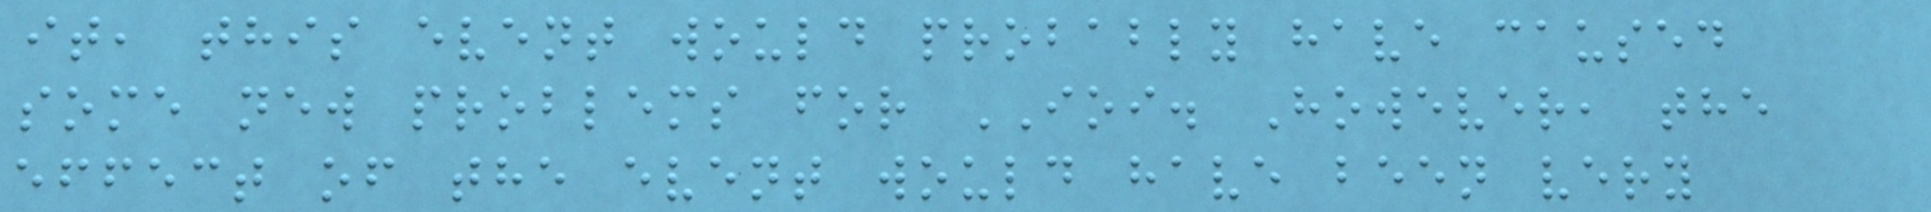it, this event would probably have caused
some new problems for IOI. However, the
effect of the event would have been very
